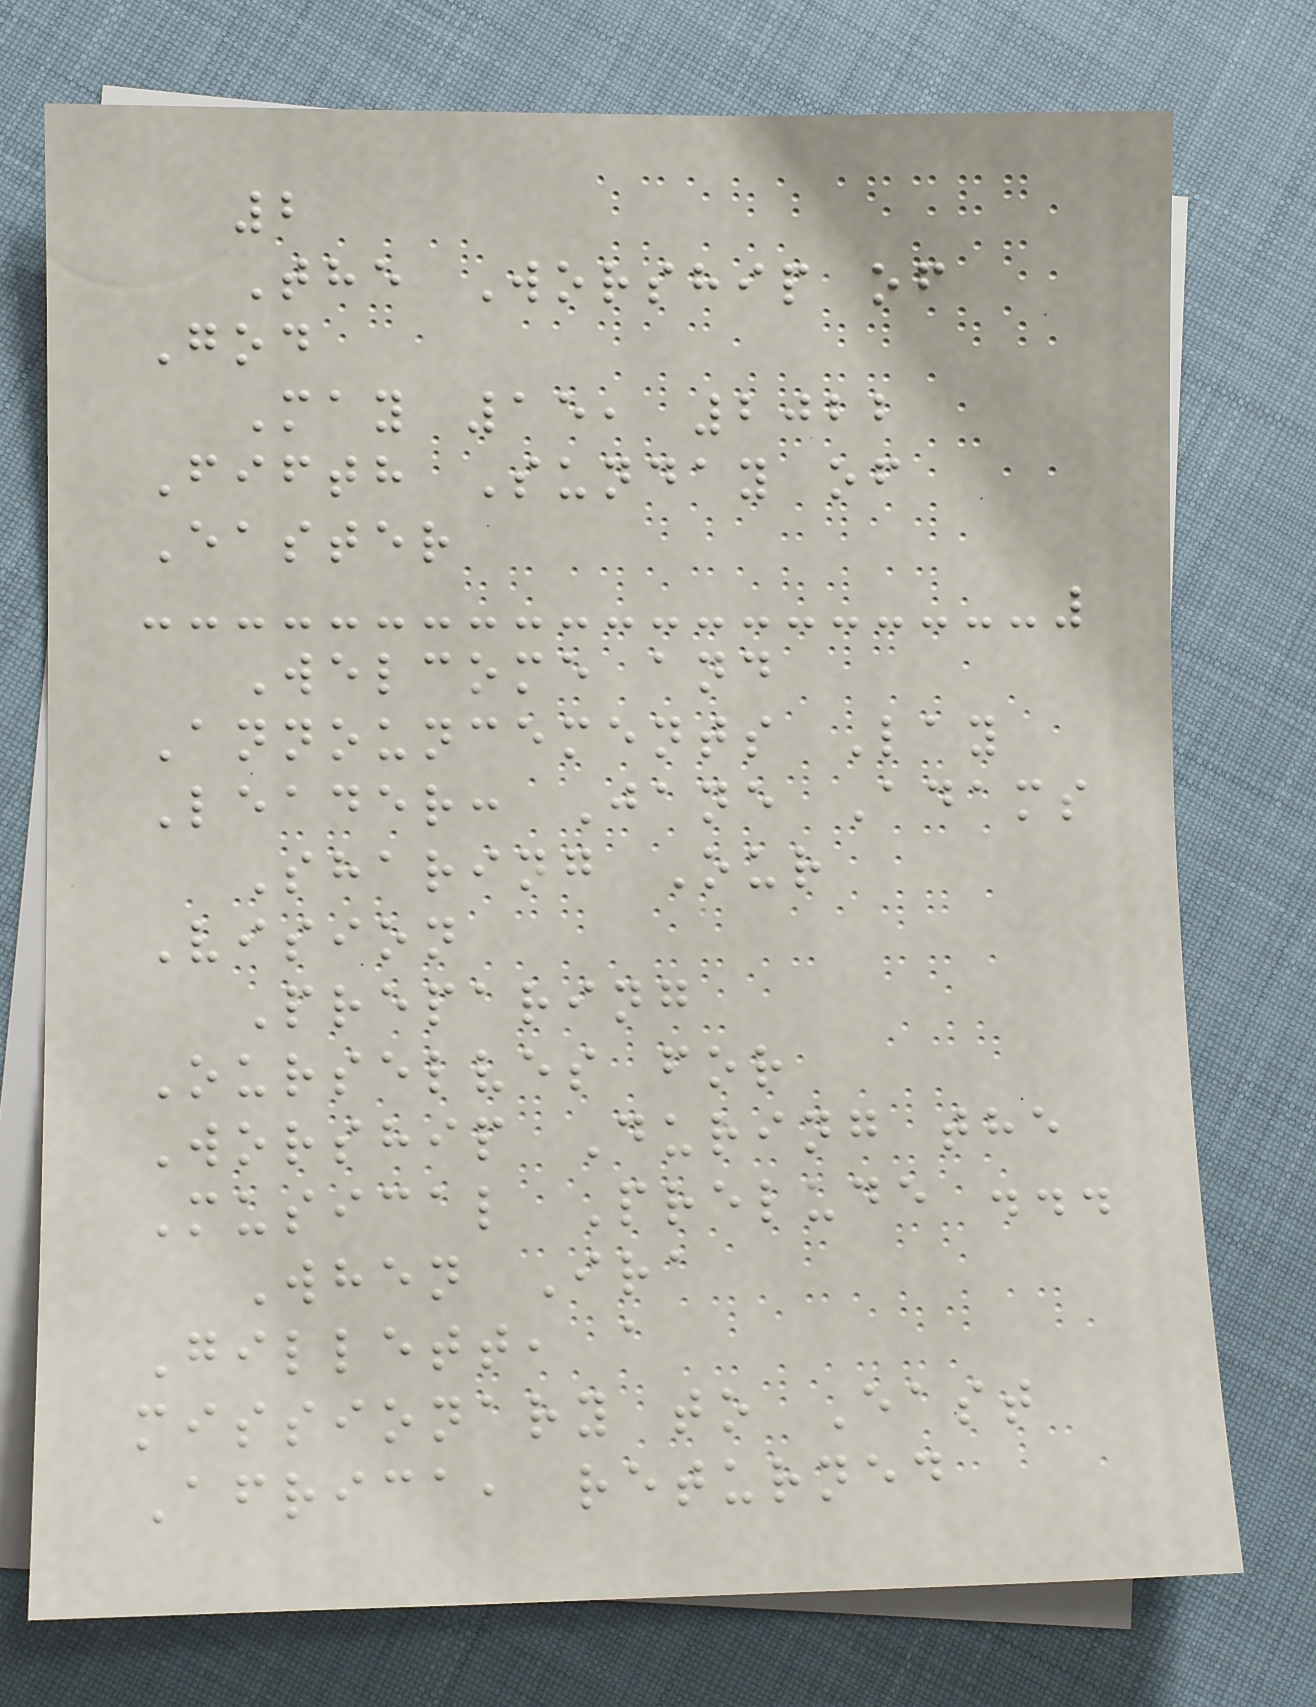2
The Worship of
God
May 15, 2022
Fifth Sunday of
Easter
Welcome and
Announcements Lay
Leader: Jane Adams
Sharing Our
Vision
Preparing
Ourselves for
Worship During the
Musical Prelude ...
When Ira
Gillett, a
missionary to East
Africa, returned
